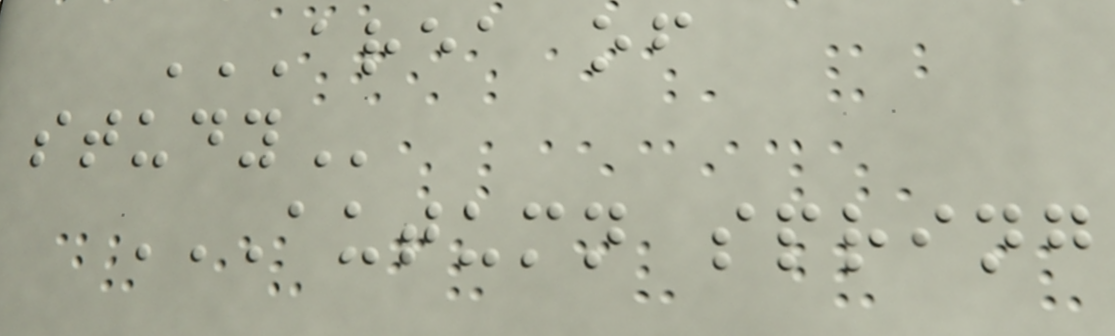AREA OF
STUDY
AUTUMN SPRING
